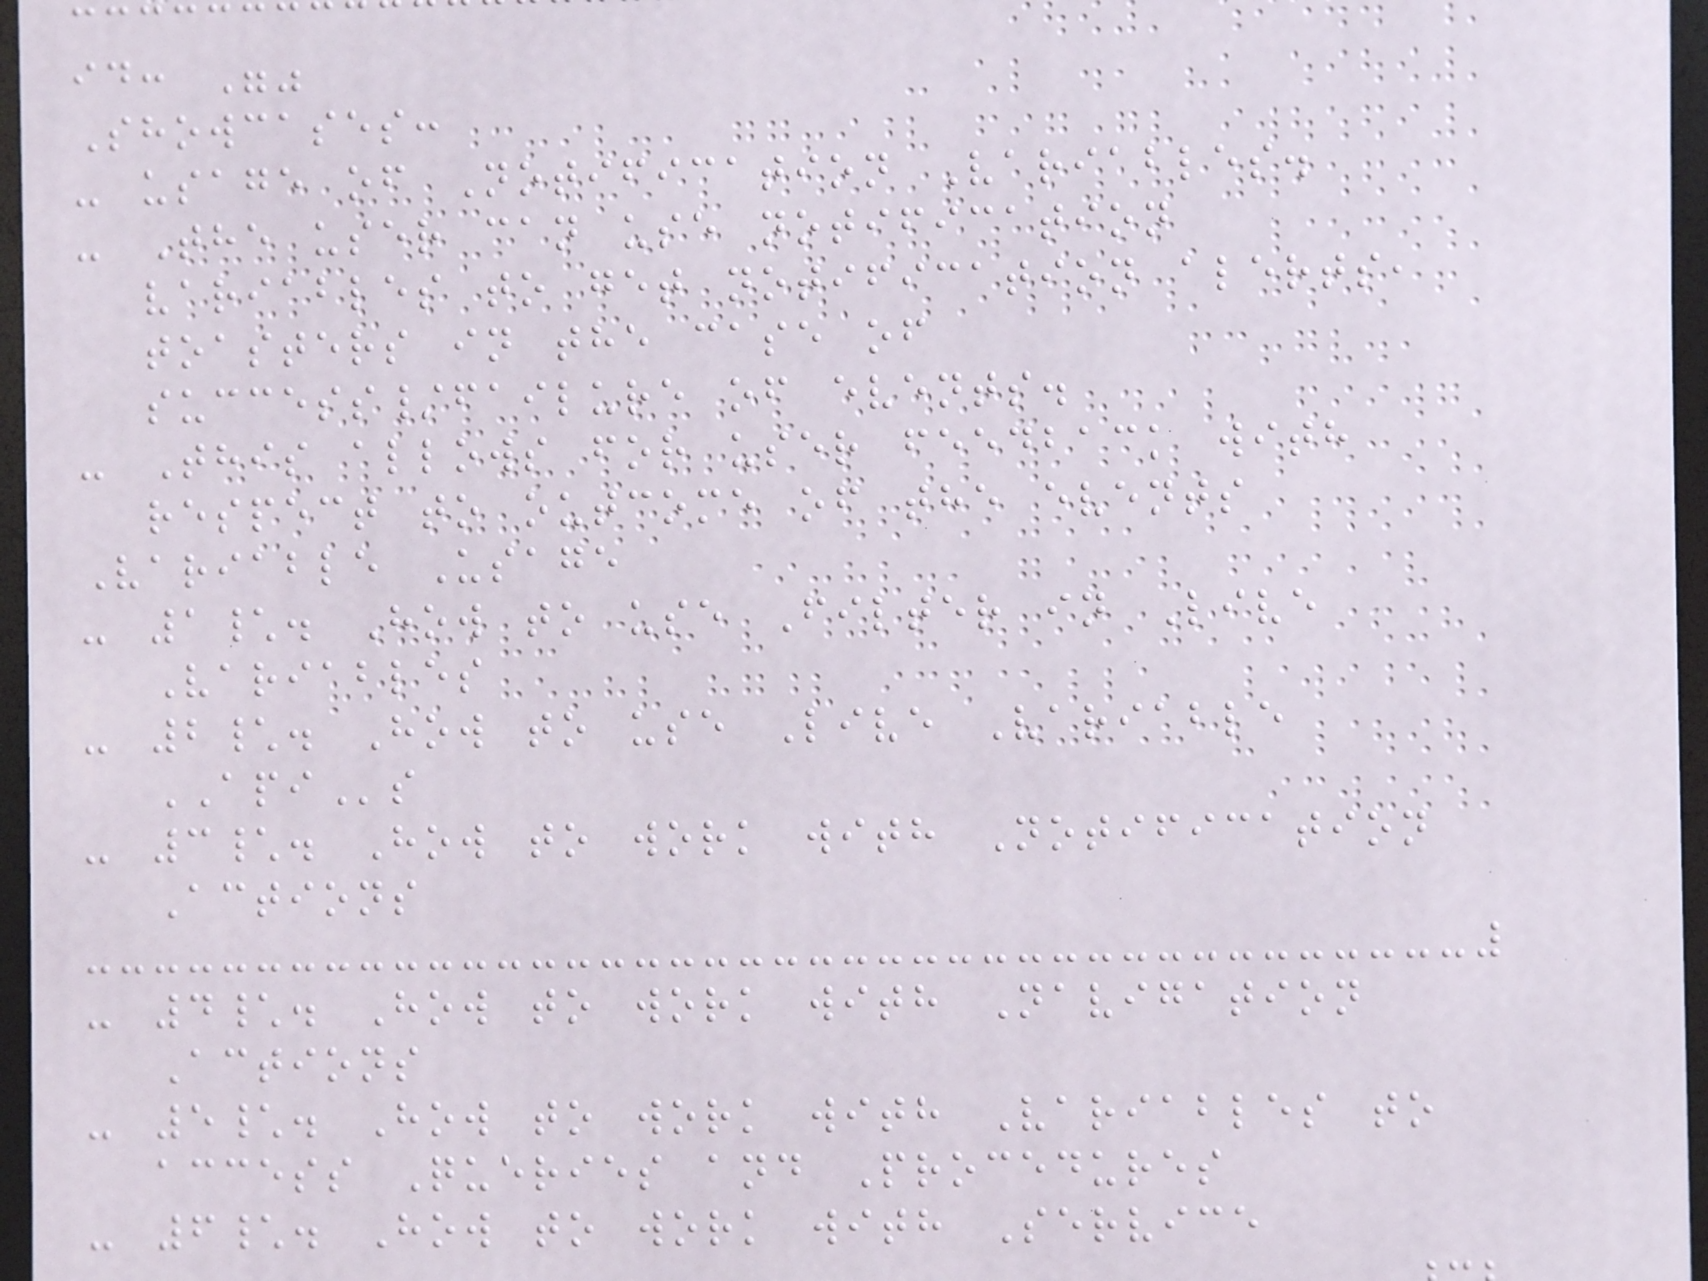id: ""
Showcases:
- usage of Notification Variables.
- The user can use notification
variables to get notification alerts,
toasters in the case of
success/failure of events.
- This allows for user feedback with
respect to outcome of the events
Variable Usage
- 1\. How to use Filter in Live
Variables
- 2\. How to use Live Variable
APIs
- 3\. How to work with Notification
Actions
- 4\. How to work with Navigation
Actions
- 5\. How to work with Variables to
access Queries and Procedures
- 6\. How to work with Service
